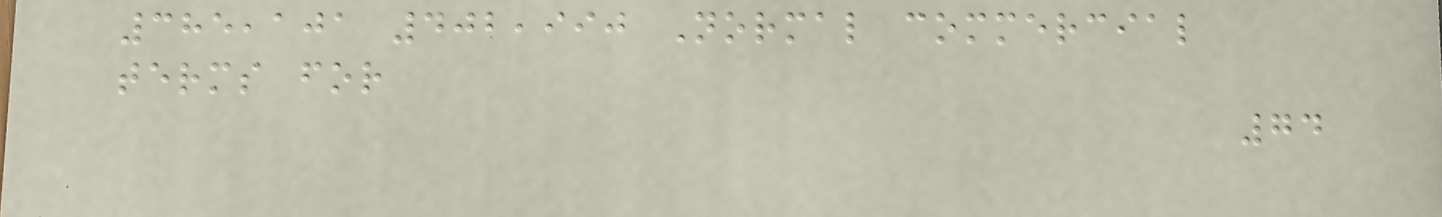385,101 402,990 Normal commercial
terms for
74
